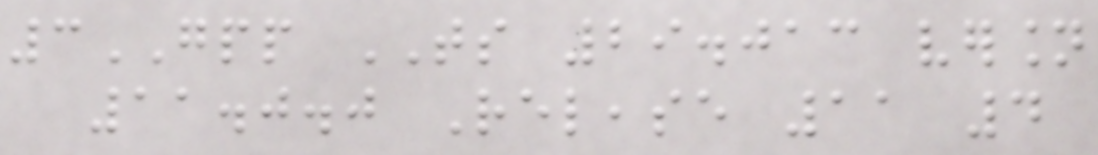3GPP TS 29.013 version
11.0.0 Release 11 4
